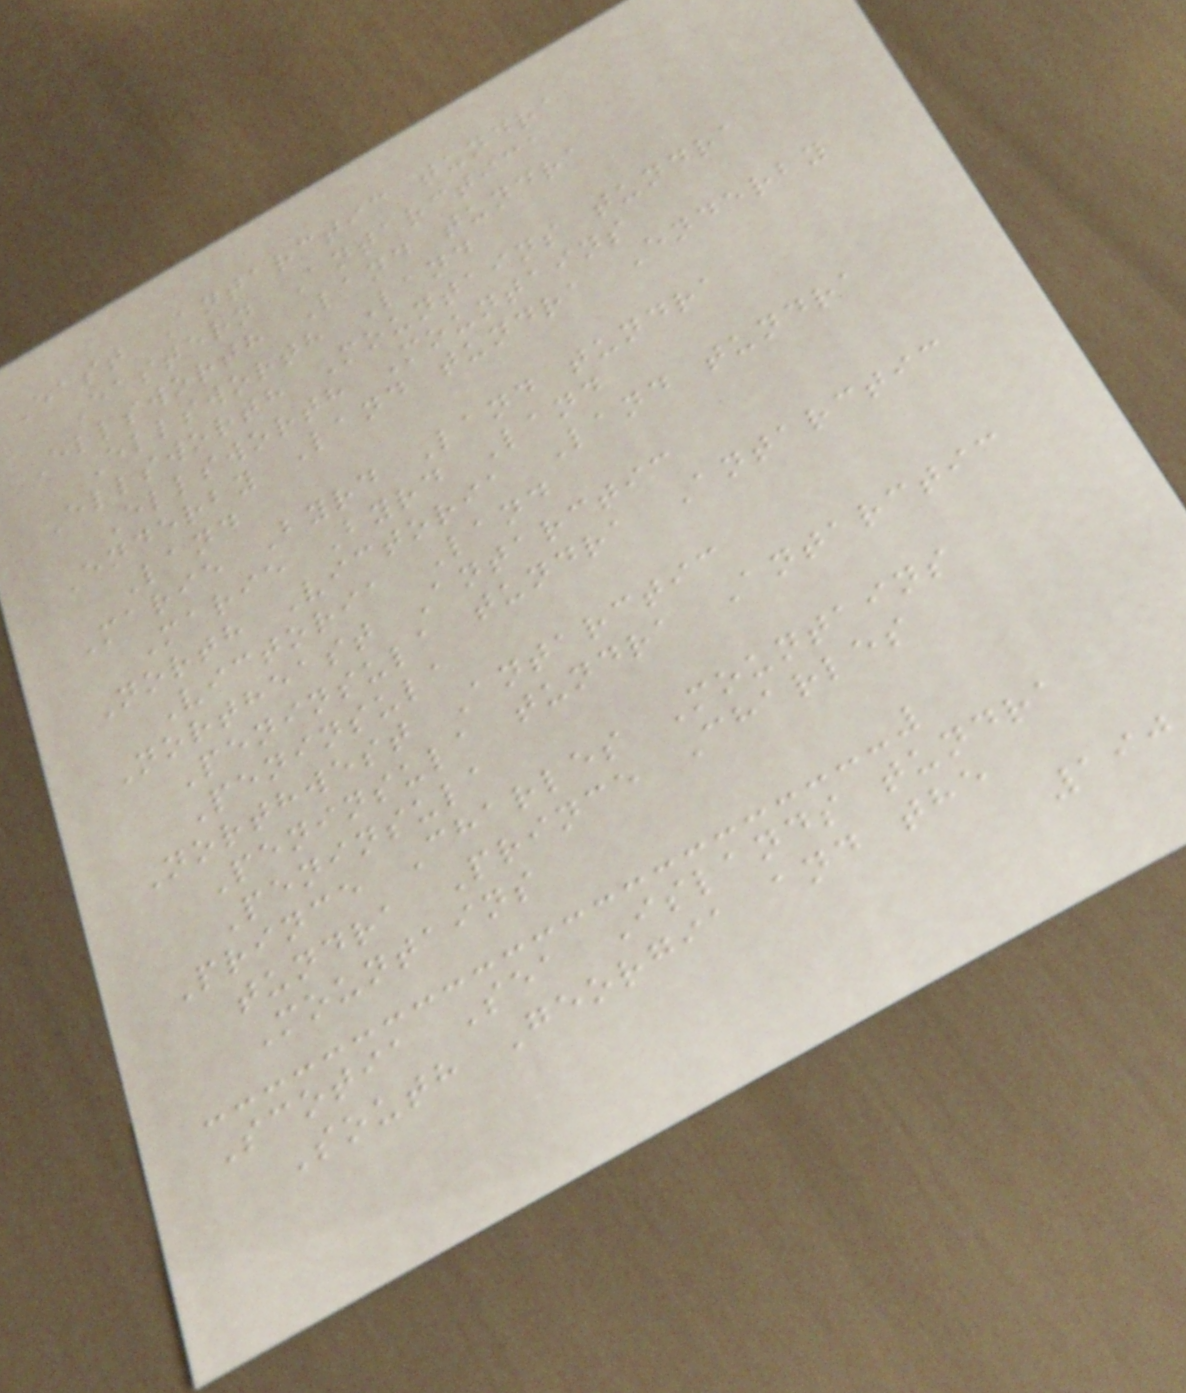East Antarctic tundra
Eastern Antarctica
Ellsworth Land tundra
Ellsworth Land
Ellsworth Mountains tundra
Ellsworth Mountains
Enderby Land tundra Enderby
Land
Marie Byrd Land tundra
Marie Byrd Land
North Victoria Land tundra
Victoria Land
Northeast Antarctic
Peninsula tundra Antarctic
Peninsula
Northwest Antarctic
Peninsula tundra Antarctic
Peninsula
Prince Charles Mountains
tundra Prince Charles
Mountains
Scotia Sea Islands tundra
South Georgia and the
190
